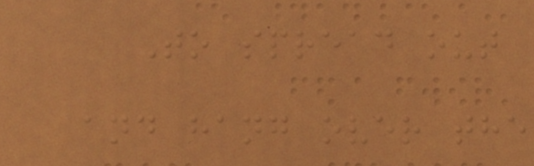To spread out
and hang over the
